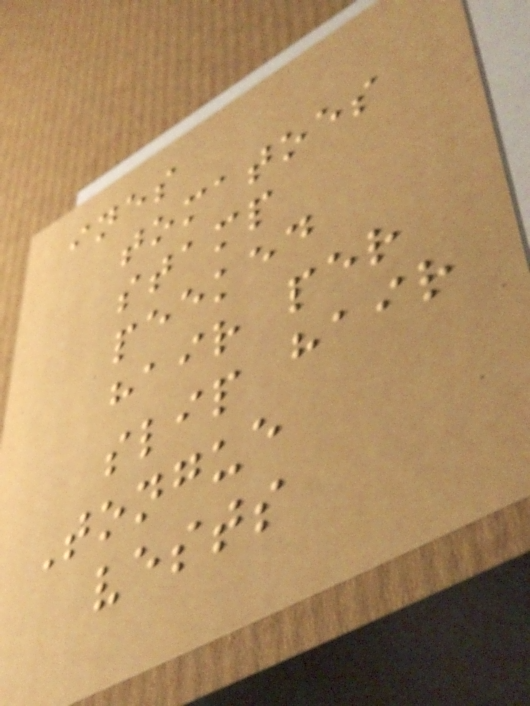ines
tomatoes
stamp
peeked
hair per
slip hair
Tongue
vests
